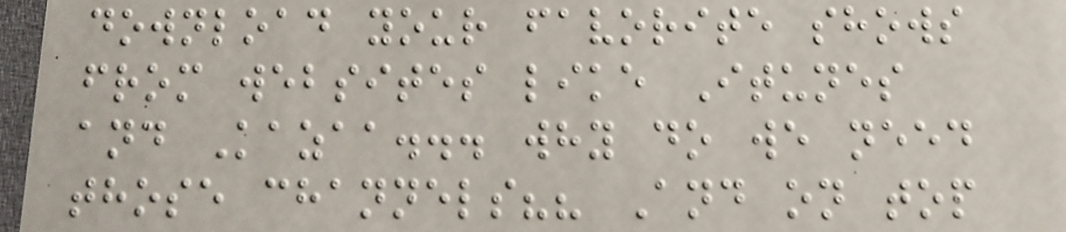download your favorite shows
from websites like Itunes
and Kazaa... why do we need
those channels?? And on top
